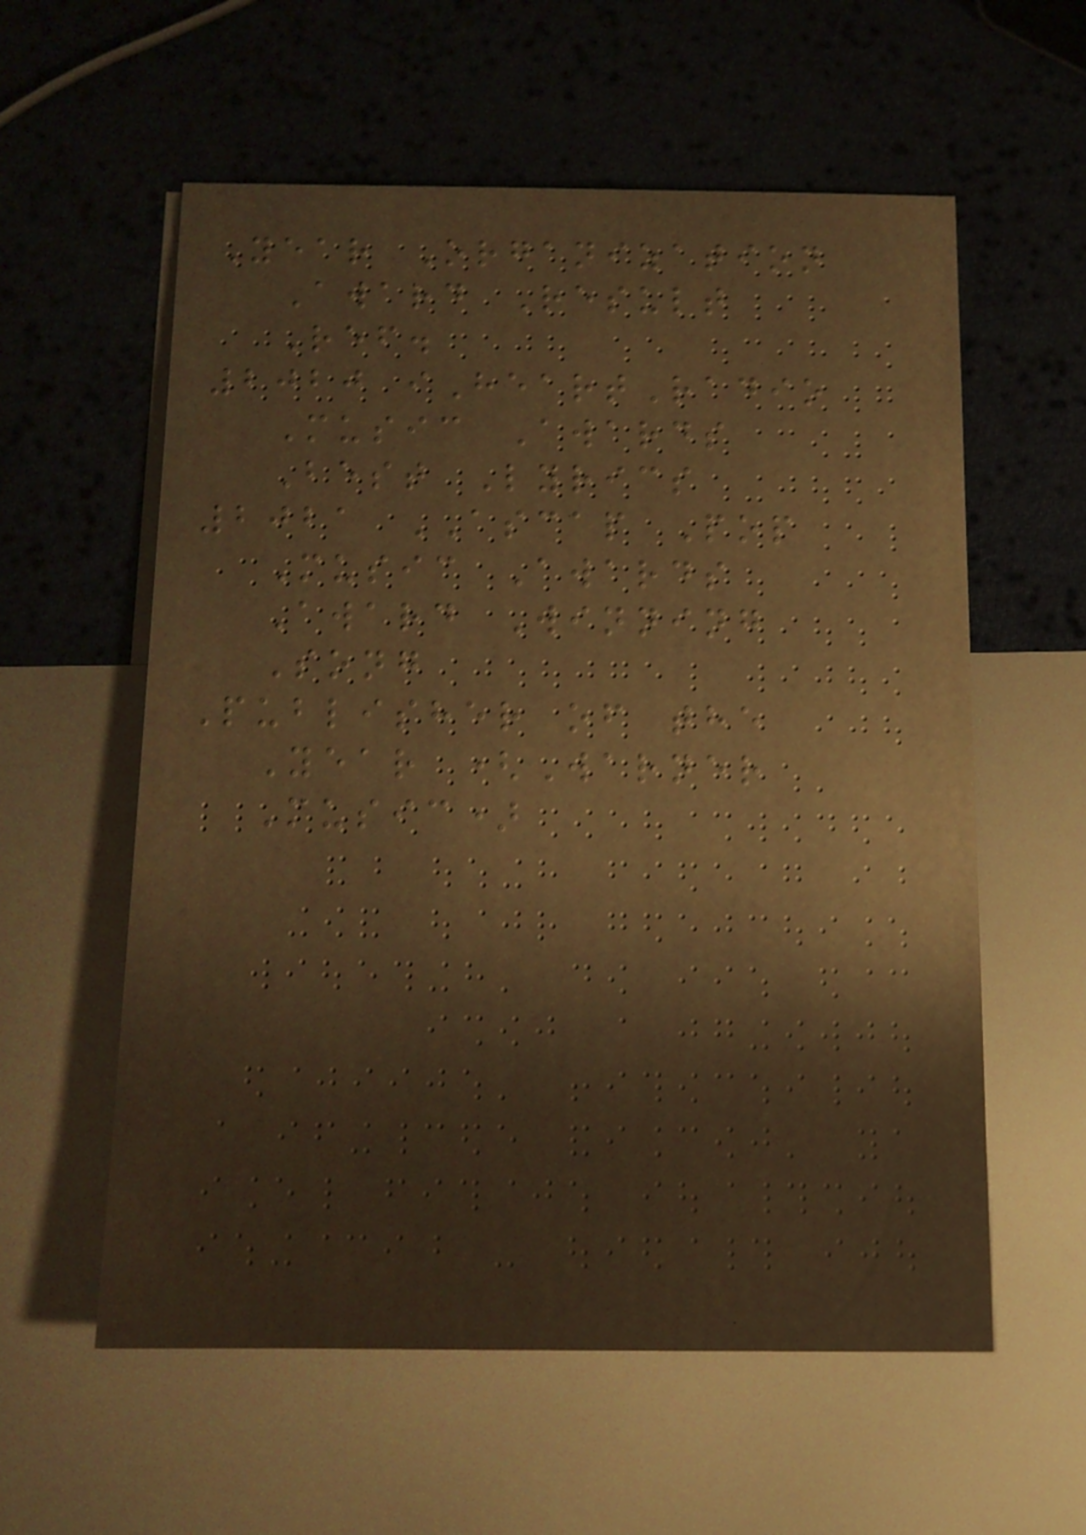Year Organization
Award Result
Ref.
2020 iHeartRadio
Music Awards
Best Lyrics
2021 ASCAP Pop
Music Awards
Award Winning
Song
Publisher of the
Year (Warner
Music)
